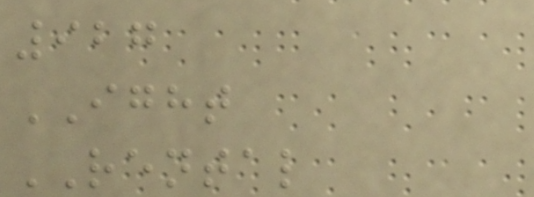927
IGHT
RENTAL
